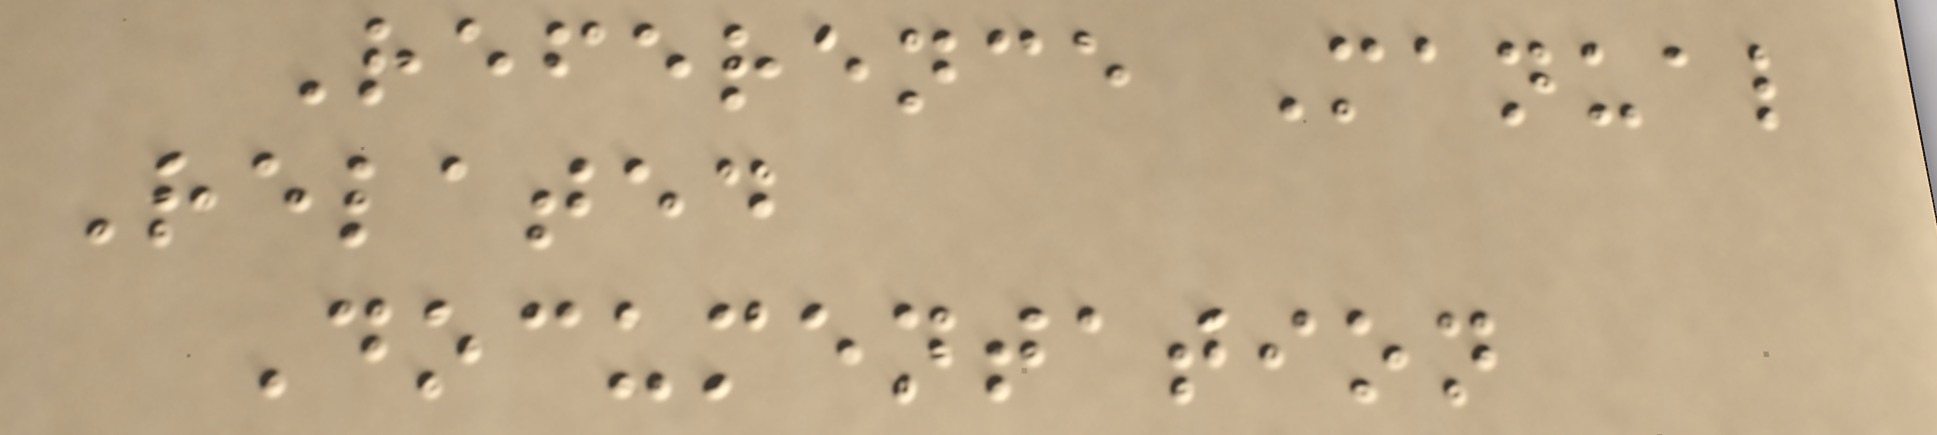Reference Manual
Related
Documentation
